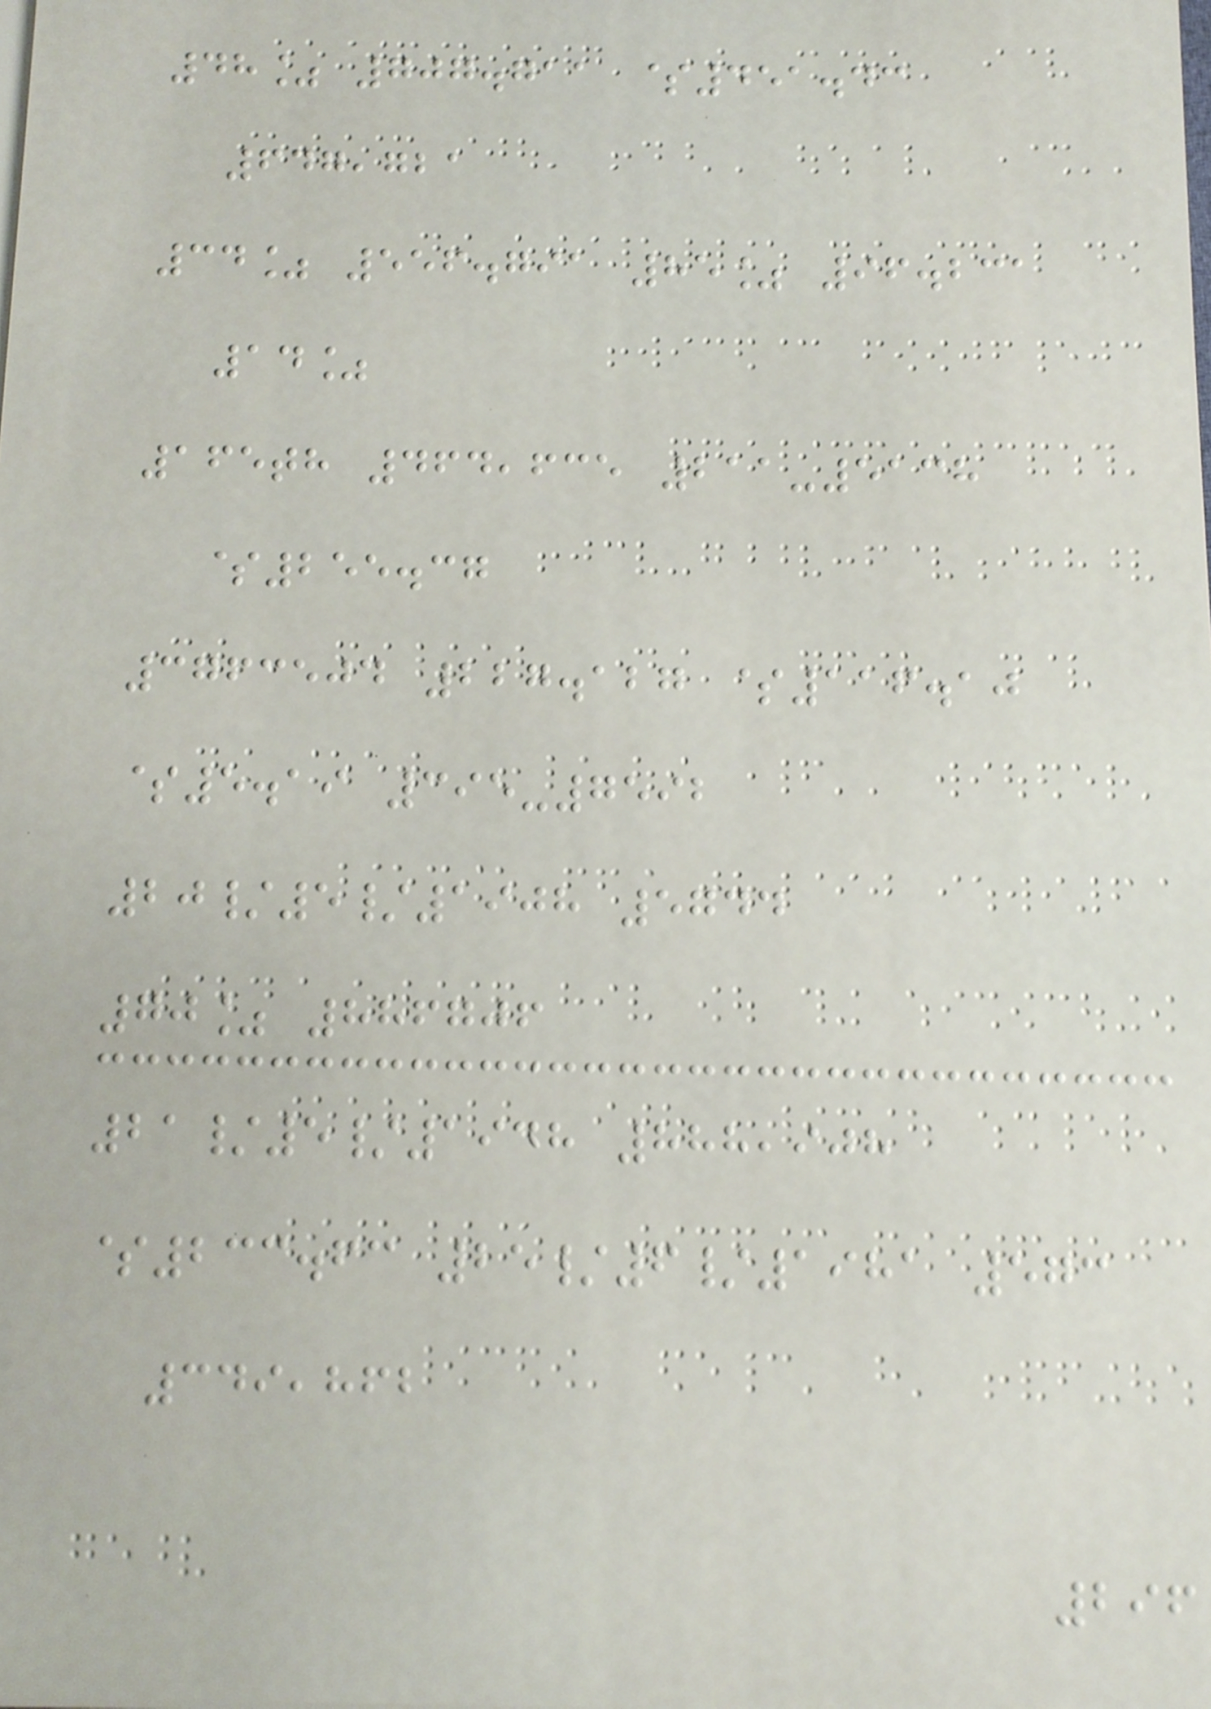48% 707.711 $451.43
647,721
34% 556.791 85% 96.231
14%
165th 464,635 211-5138
$255.37
3763504 227.127 $116.10
$5.19 395-7592
20/5/1908 5744
70% 886706
21/5/1948 888,908
$233.63 25/6/1981 573
349,862
296
